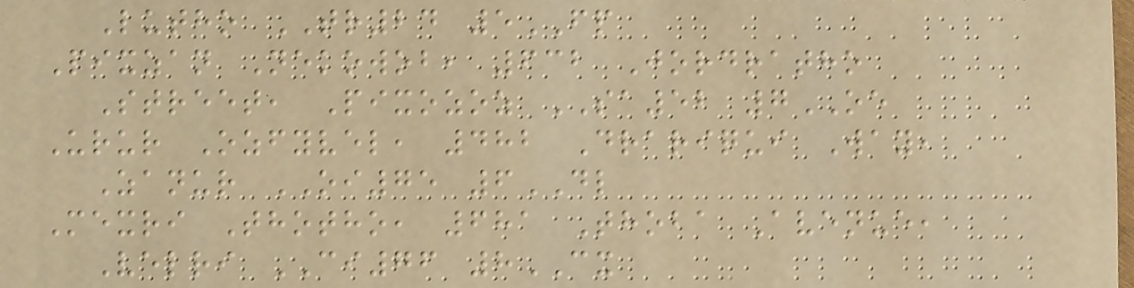Lutho TR24 5FP
Pixzan Nekowob, 632 Jordratho
Street, Pixozoz SA52 7OE
Urur Ozfyvel, 482 Drariqui Way,
Zanur OI75 6DL
Mexri Thotho, 681 Thoba Avenue,
Velri CI76 8CX
